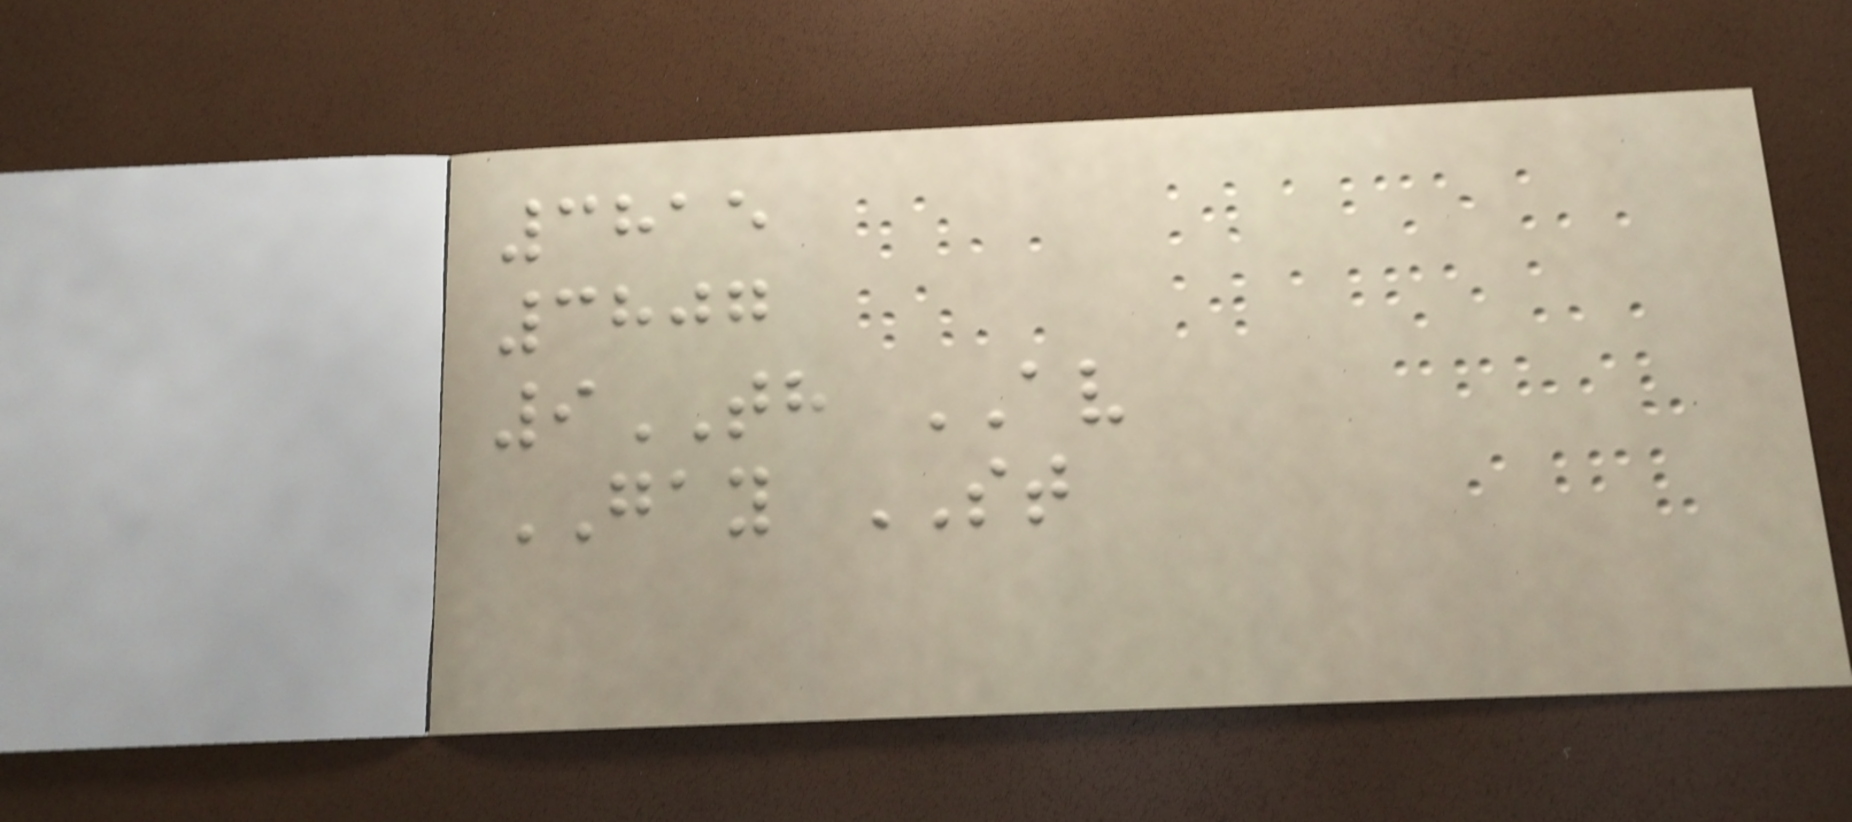3815
3807
9TH AV
GAY ST
